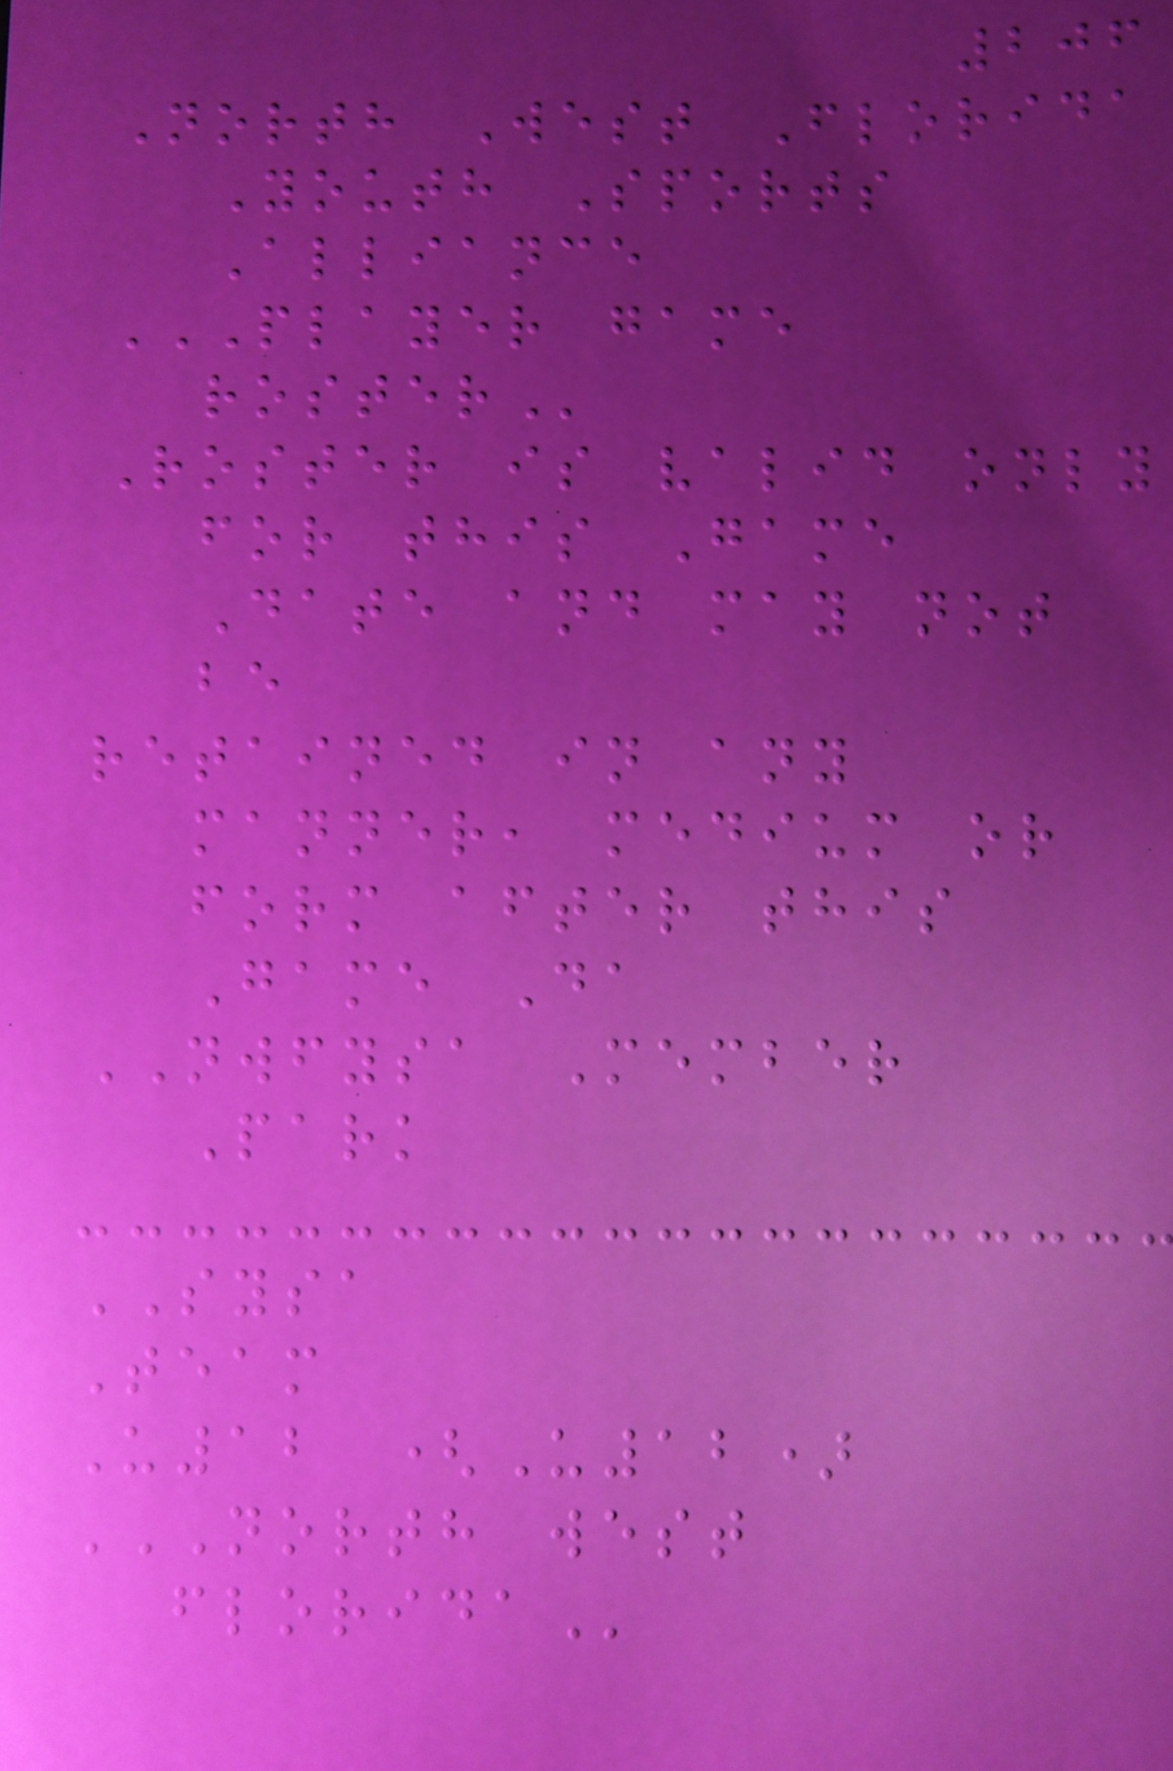206
North West Florida
Youth Sports
Alliance
PLAYER GAME
ROSTER
Roster is valid only
for this Game
Date and may not
be
retained in any
manner, medium or
form after this
Game Da
NWFYSA Member
Park
SYSA
Team
U12 (U12)
NORTH WEST
FLORIDA
